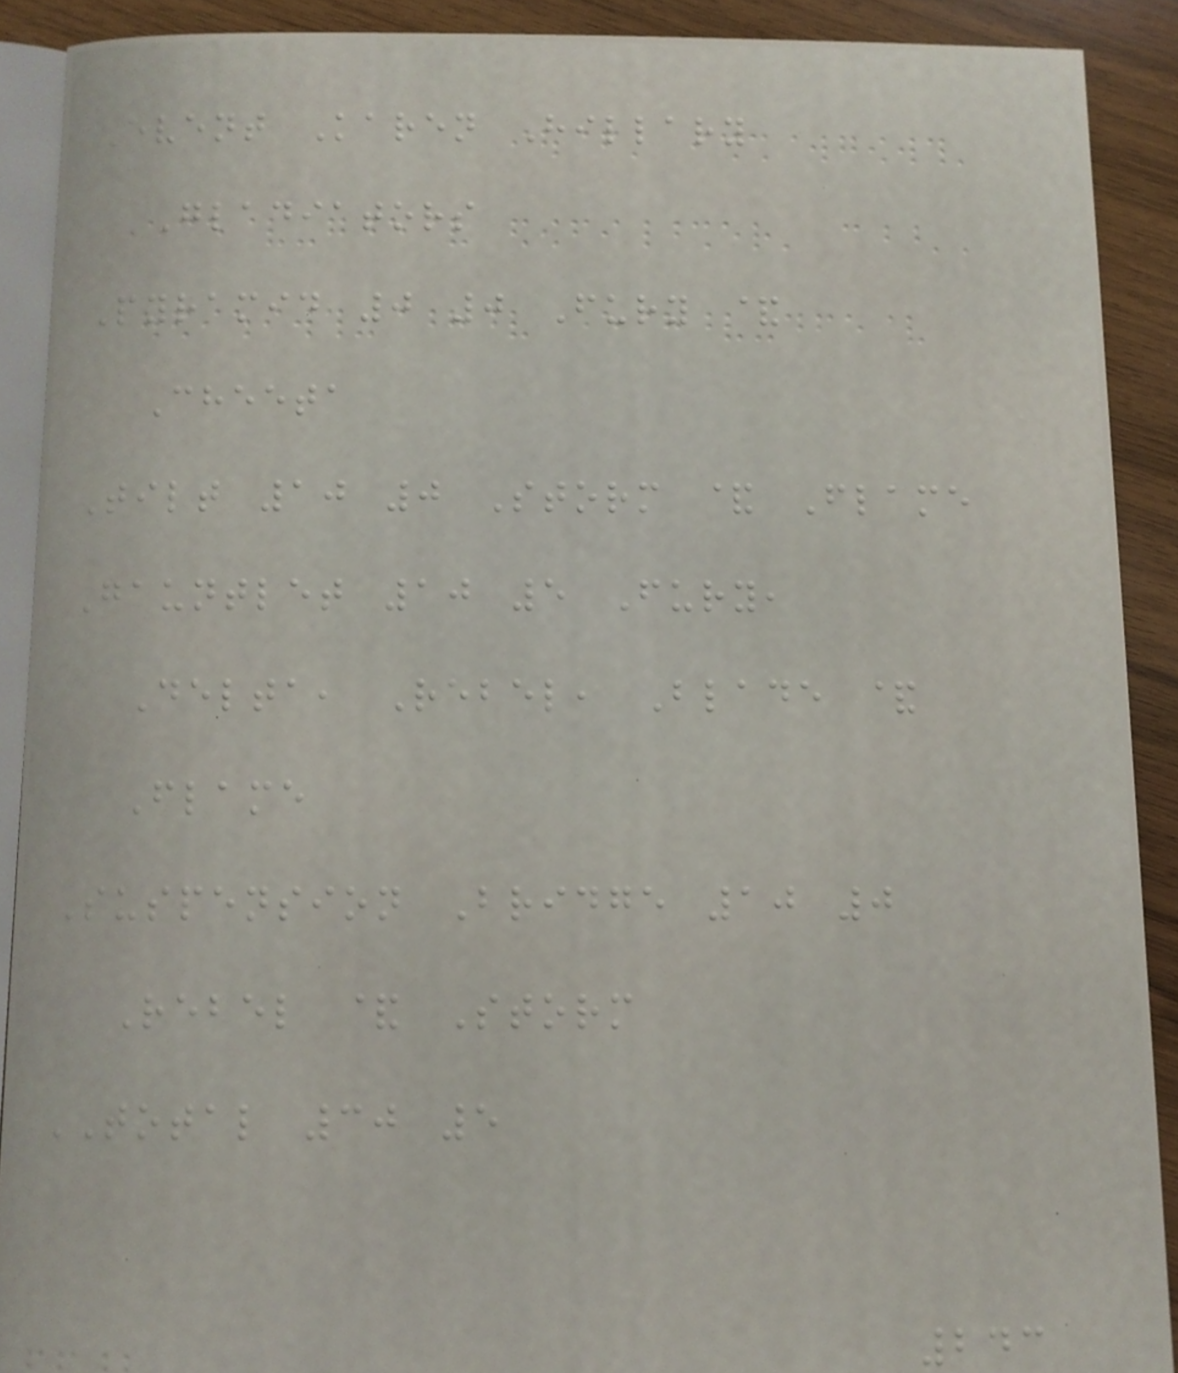Event Karen Hillary
Gladiators
Pyramid 0 0 Fury &
Cheeta
Tilt 10 0 Storm & Flame
Gauntlet 10 5 Fury,
Delta, Rebel, Blade &
Flame
Suspension Bridge 10 0
Rebel & Storm
TOTAL 30 5
243
